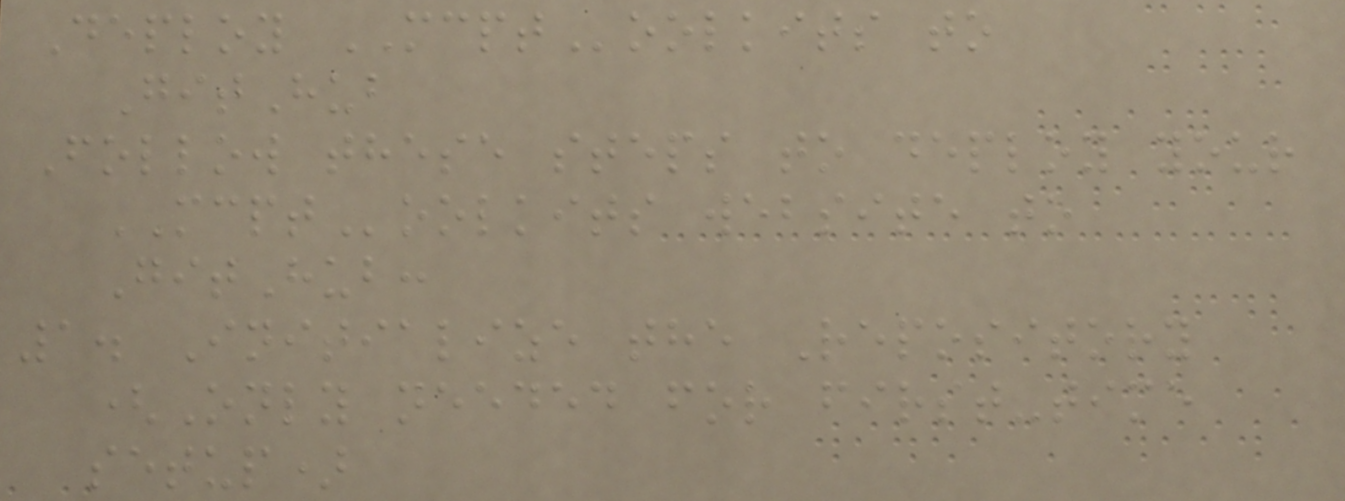Deploy MCPToolkits to
GitHub
Follow these steps to deploy your
MCPToolkits website to
GitHub:
1. Initialize the Repository
(Only needed for first-time
setup)
